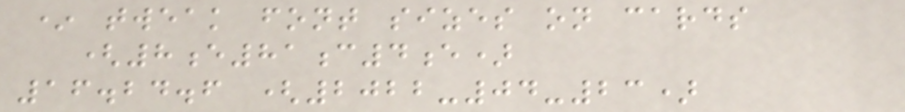* tweak font sizes on cards
(8e81c4e)
16.24.6 (2022-04-23)
